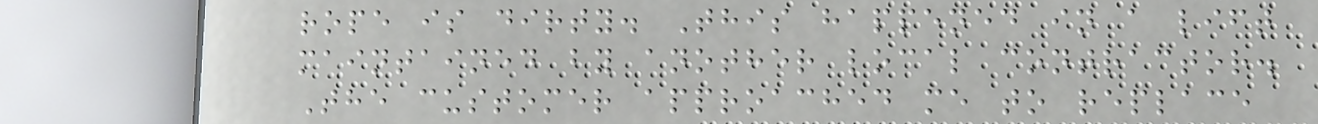rope is dirty. This happened in a lift
maintained by another local contractor.
The customer approached me to replace
